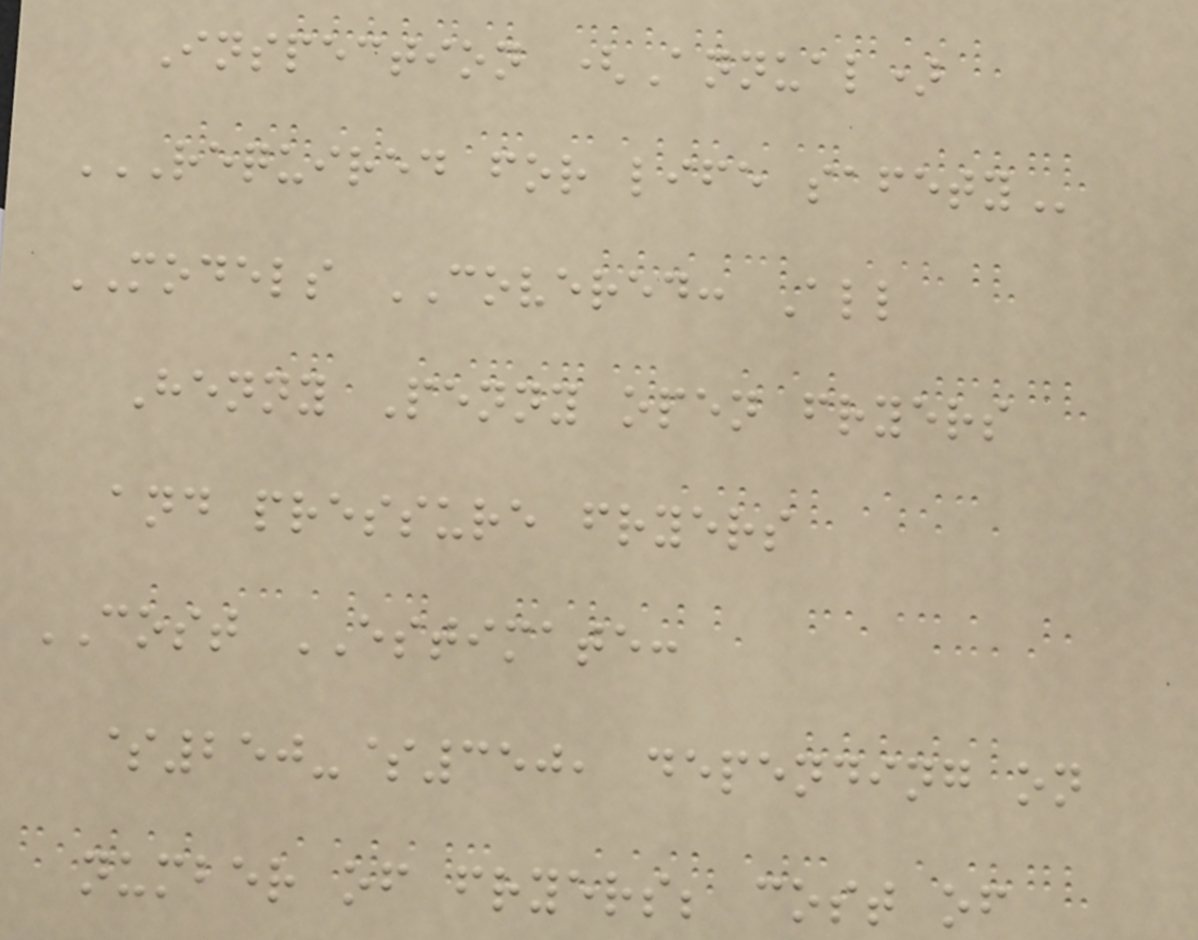Inspection (Annual)
REQUIRED FOR LIFE SAFETY
MODELS COVERED: All
Henny Penny open fryers
and pressure fryers
COST ESTIMATE:
$250-$350, depending on
number of fryers; cost of
